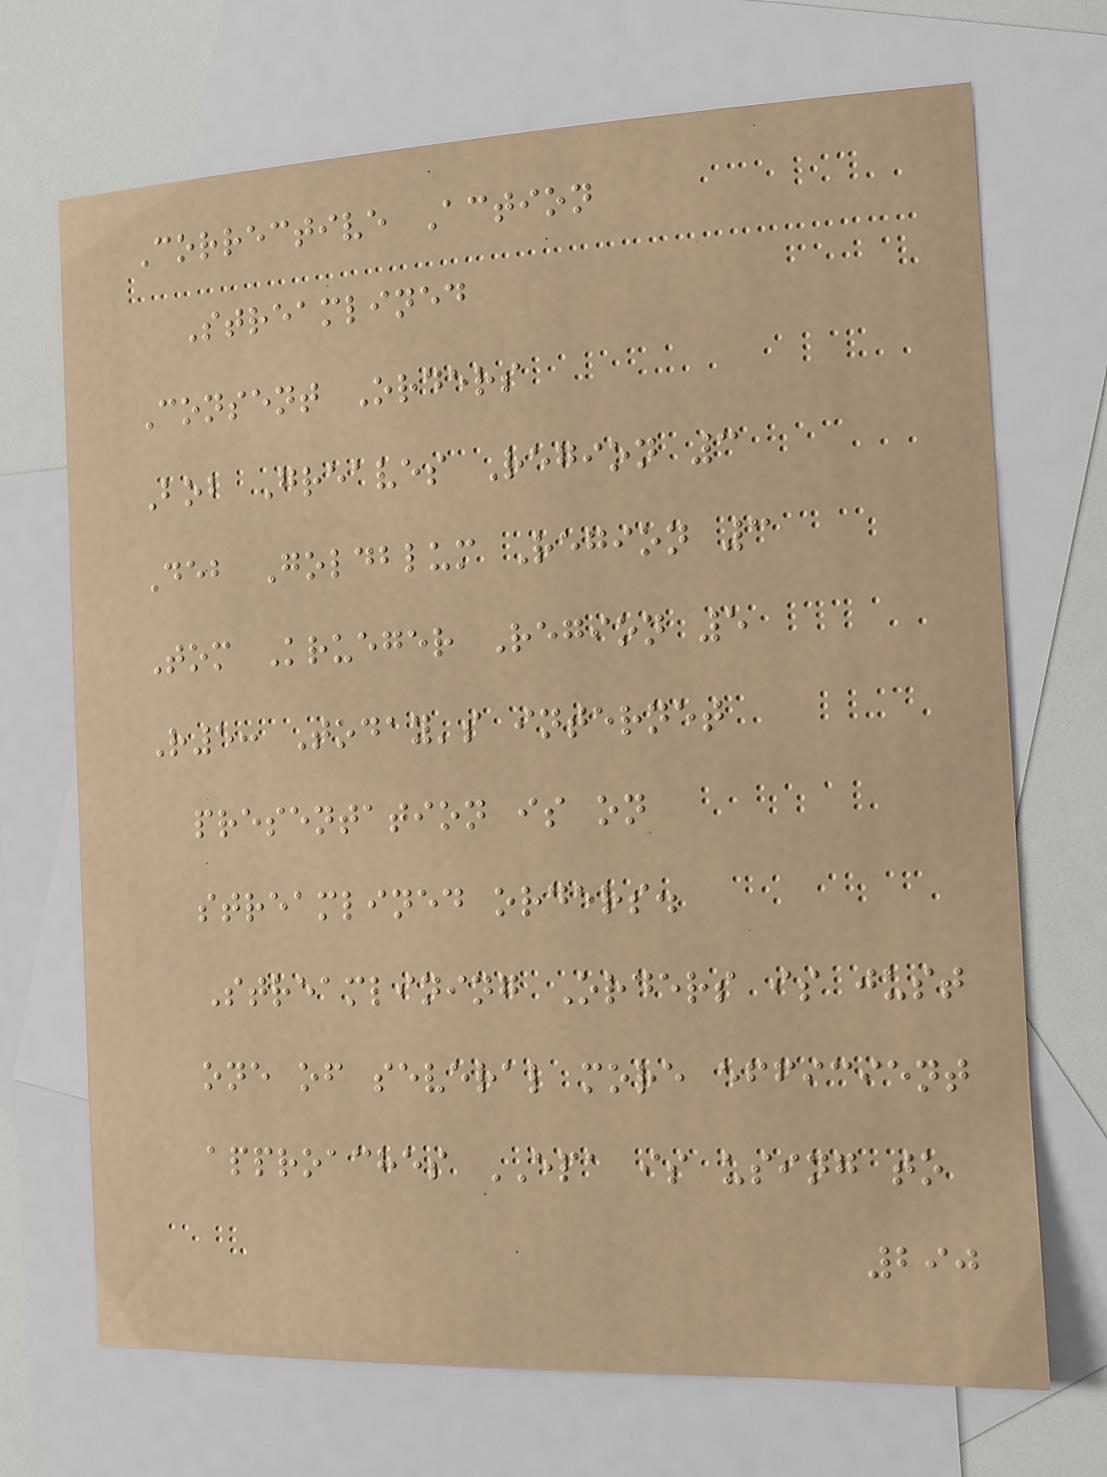Corrective Action
Streamlined
Consent Orders
Bob Greaves Region 3
Deb Goldblum Region 3
Tom Krueger Region 5
R5: Today's internet
presentation is on
streamlined orders.
Streamlining Orders is just
one of several more efficient
approaches EPA is using to
290
